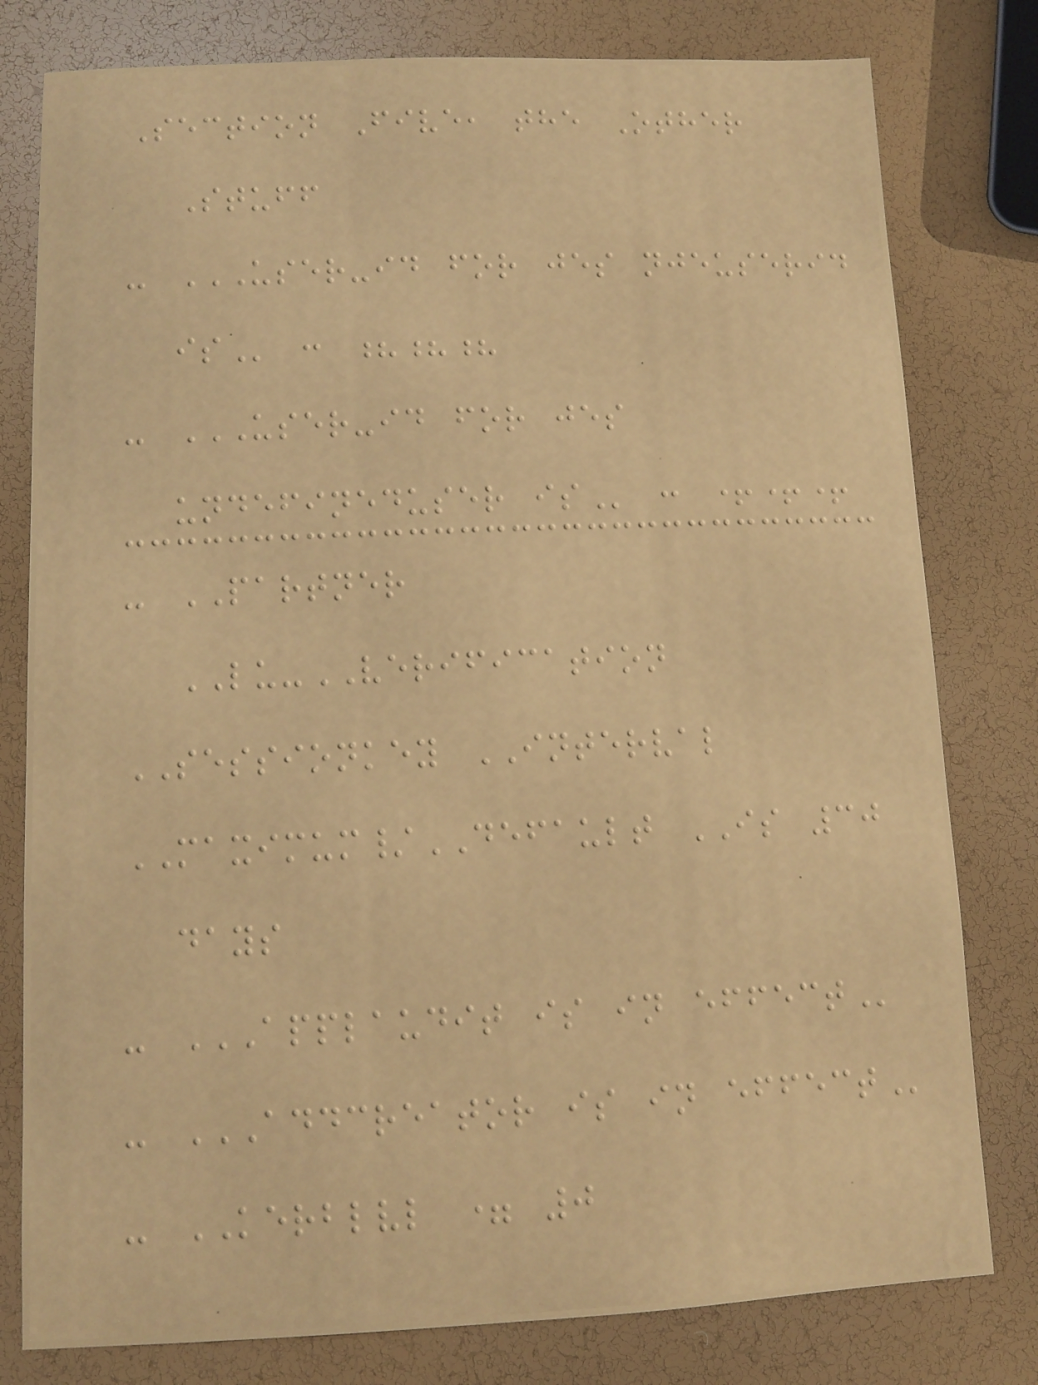Section Five, the Other
Stuff
- USER-ID FOR JES NJEUSERID
IS : ???
- USER-ID FOR JES
UNDEFINEDUSER IS : +++
- PARTNER
LU-VERIFICATION
SESSIONKEY INTERVAL
MAXIMUM/DEFAULT IS 30
days
- APPLAUDIT IS IN EFFECT
- ADDCREATOR IS IN EFFECT
- KERBLVL = 0
